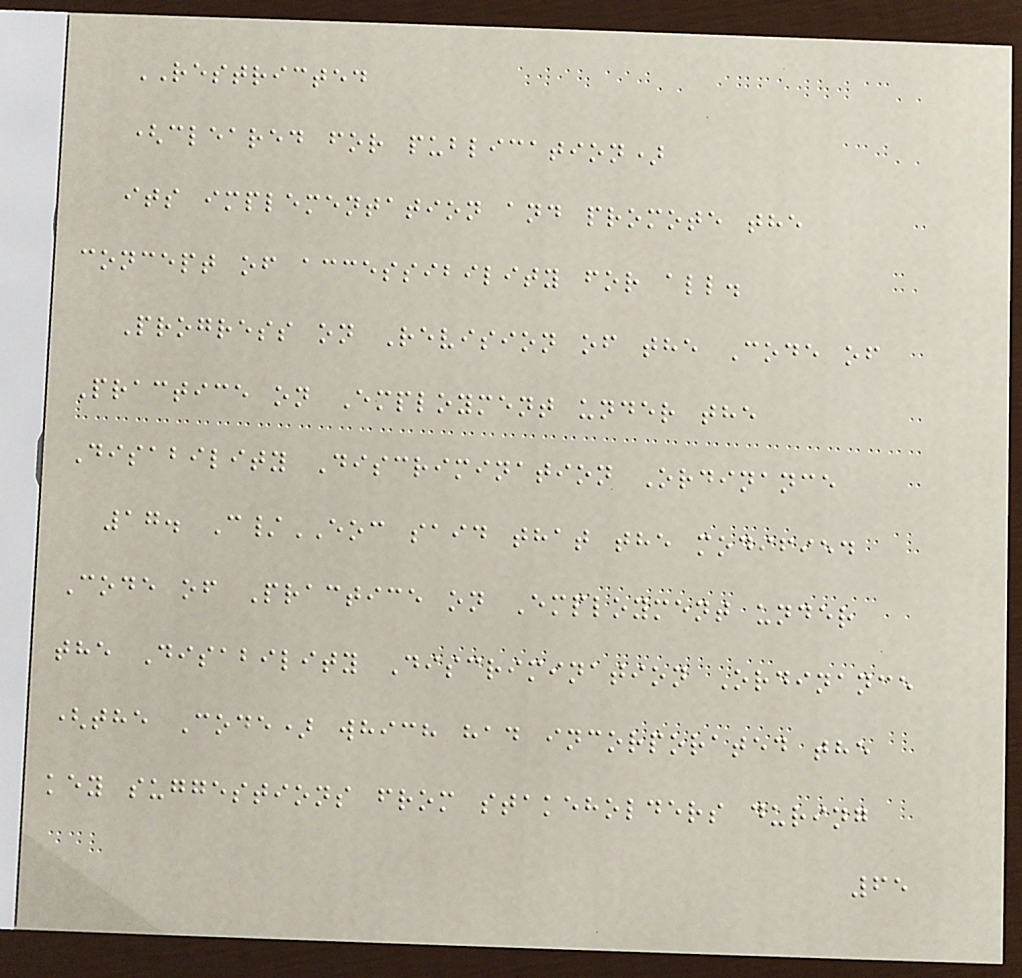RESTRICTED
(cleared for publication)
its implementation and promote the
concept of accessibility for all.
Progress on Revision of the Code of
Practice on Employment under the
Disability Discrimination Ordinance
17. C/EOC said that the modified
Code of Practice on Employment under
the Disability Discrimination Ordinance
(the Code) which had incorporated the
key suggestions from stakeholders during
65
